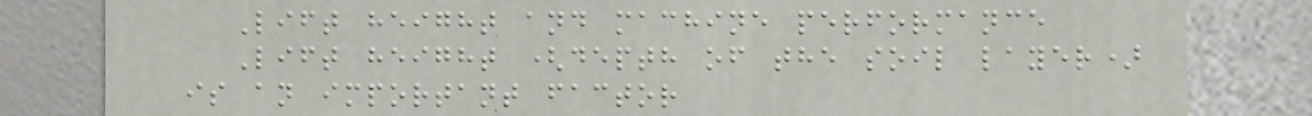Lift height and machine performance
Lift height (depth of the soil layer)
is an important factor
